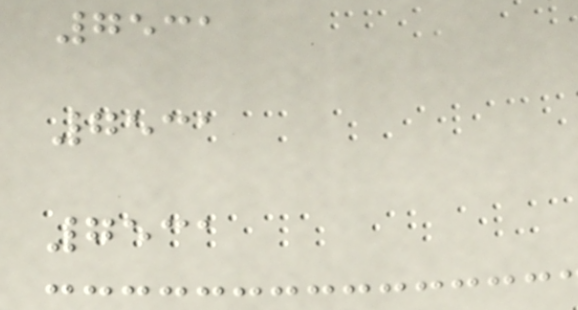7531
7531
7531
